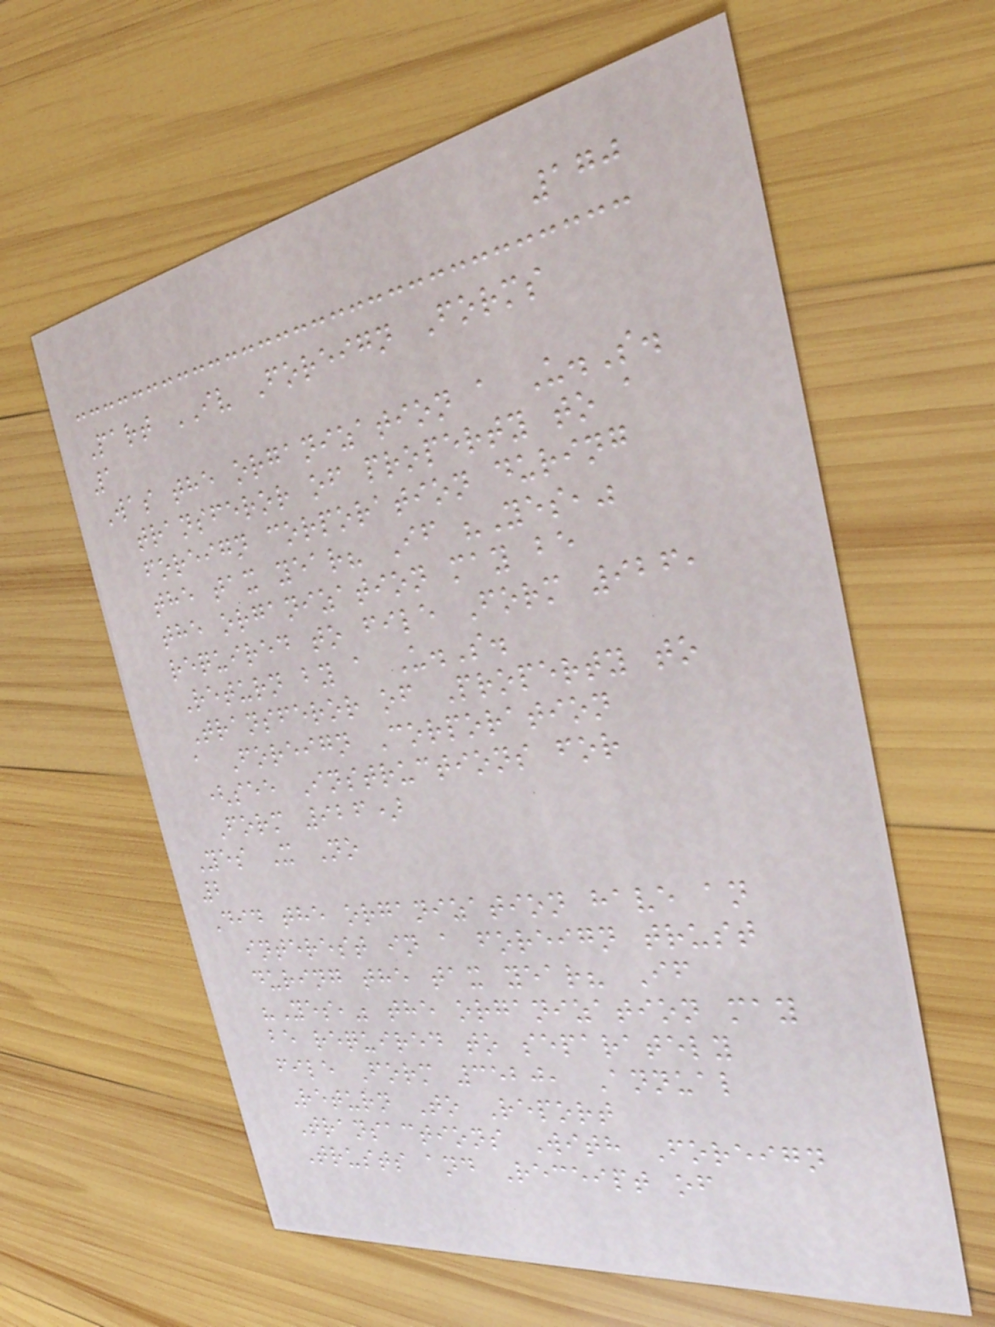170
Part IV Foreign Forms
1
Was the organization a U.S.
transferor of property to a
foreign corporation during
the tax year? If "Yes,"
the organization may be
required to file Form 926,
Return by a U.S.
Transferor of Property to
a Foreign Corporation
(see Instructions for
Form 926)
Yes X No
2
Did the organization have an
interest in a foreign trust
during the tax year? If
"Yes," the organization may
be required to separately
file Form 3520, Annual
Return To Report
Transactions With Foreign
Trusts and Receipt of
